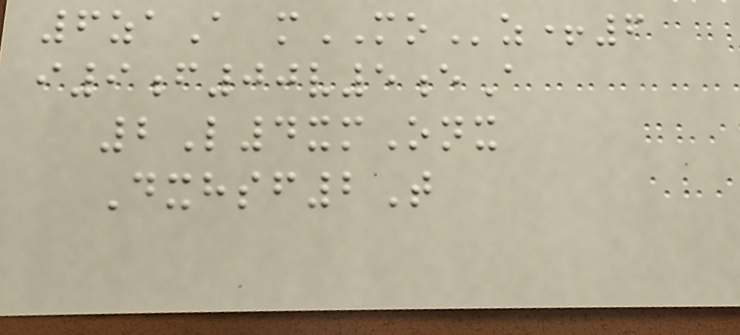6zaA mMOz+6
i9f00v5eA
2L4xmOnx
Dxhsf2T
